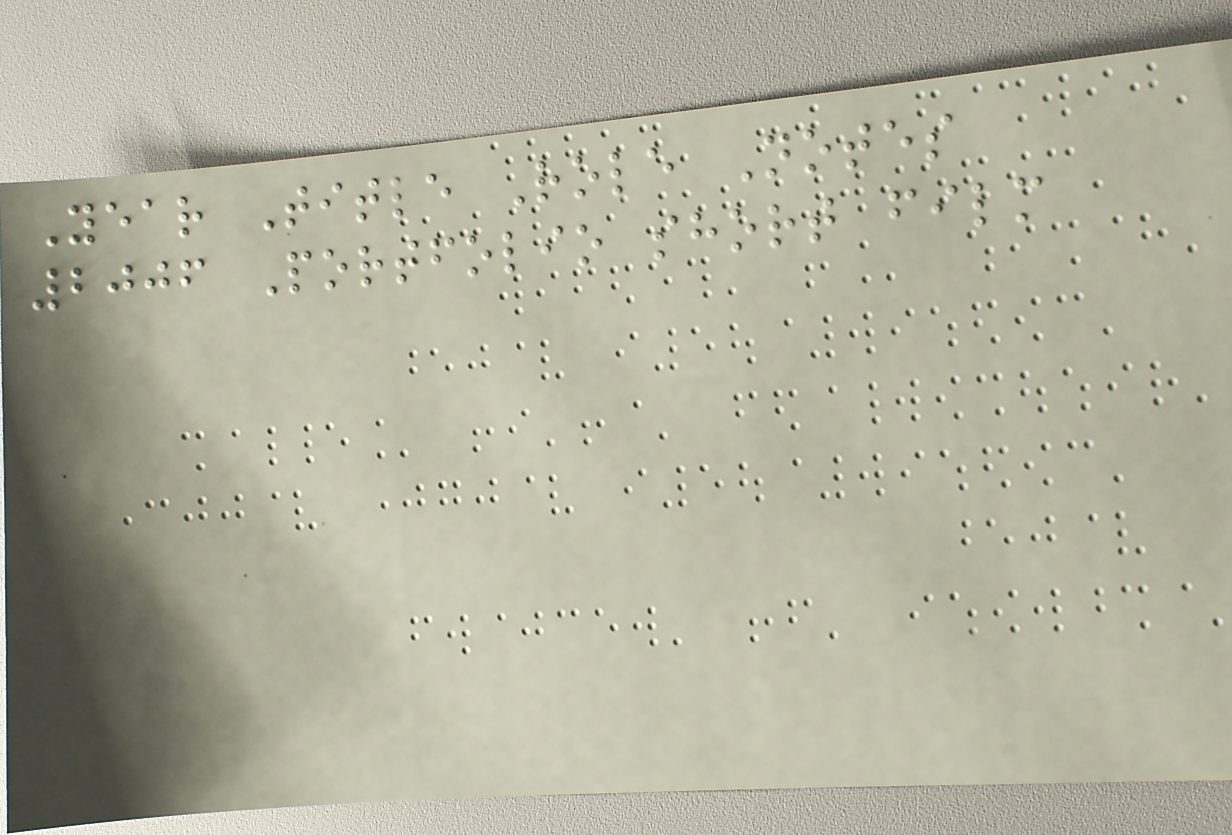Year Title Role Notes
2006 Portfolio short film
